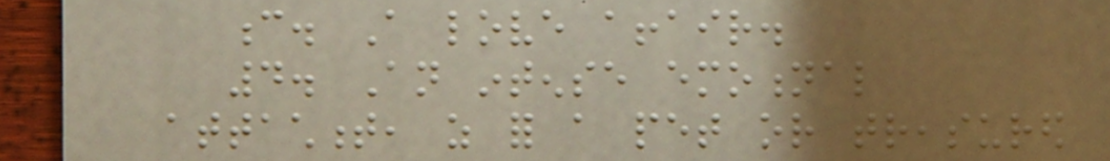c. A love affair.
4. An intense emotional
attachment, as for a pet or treasured
